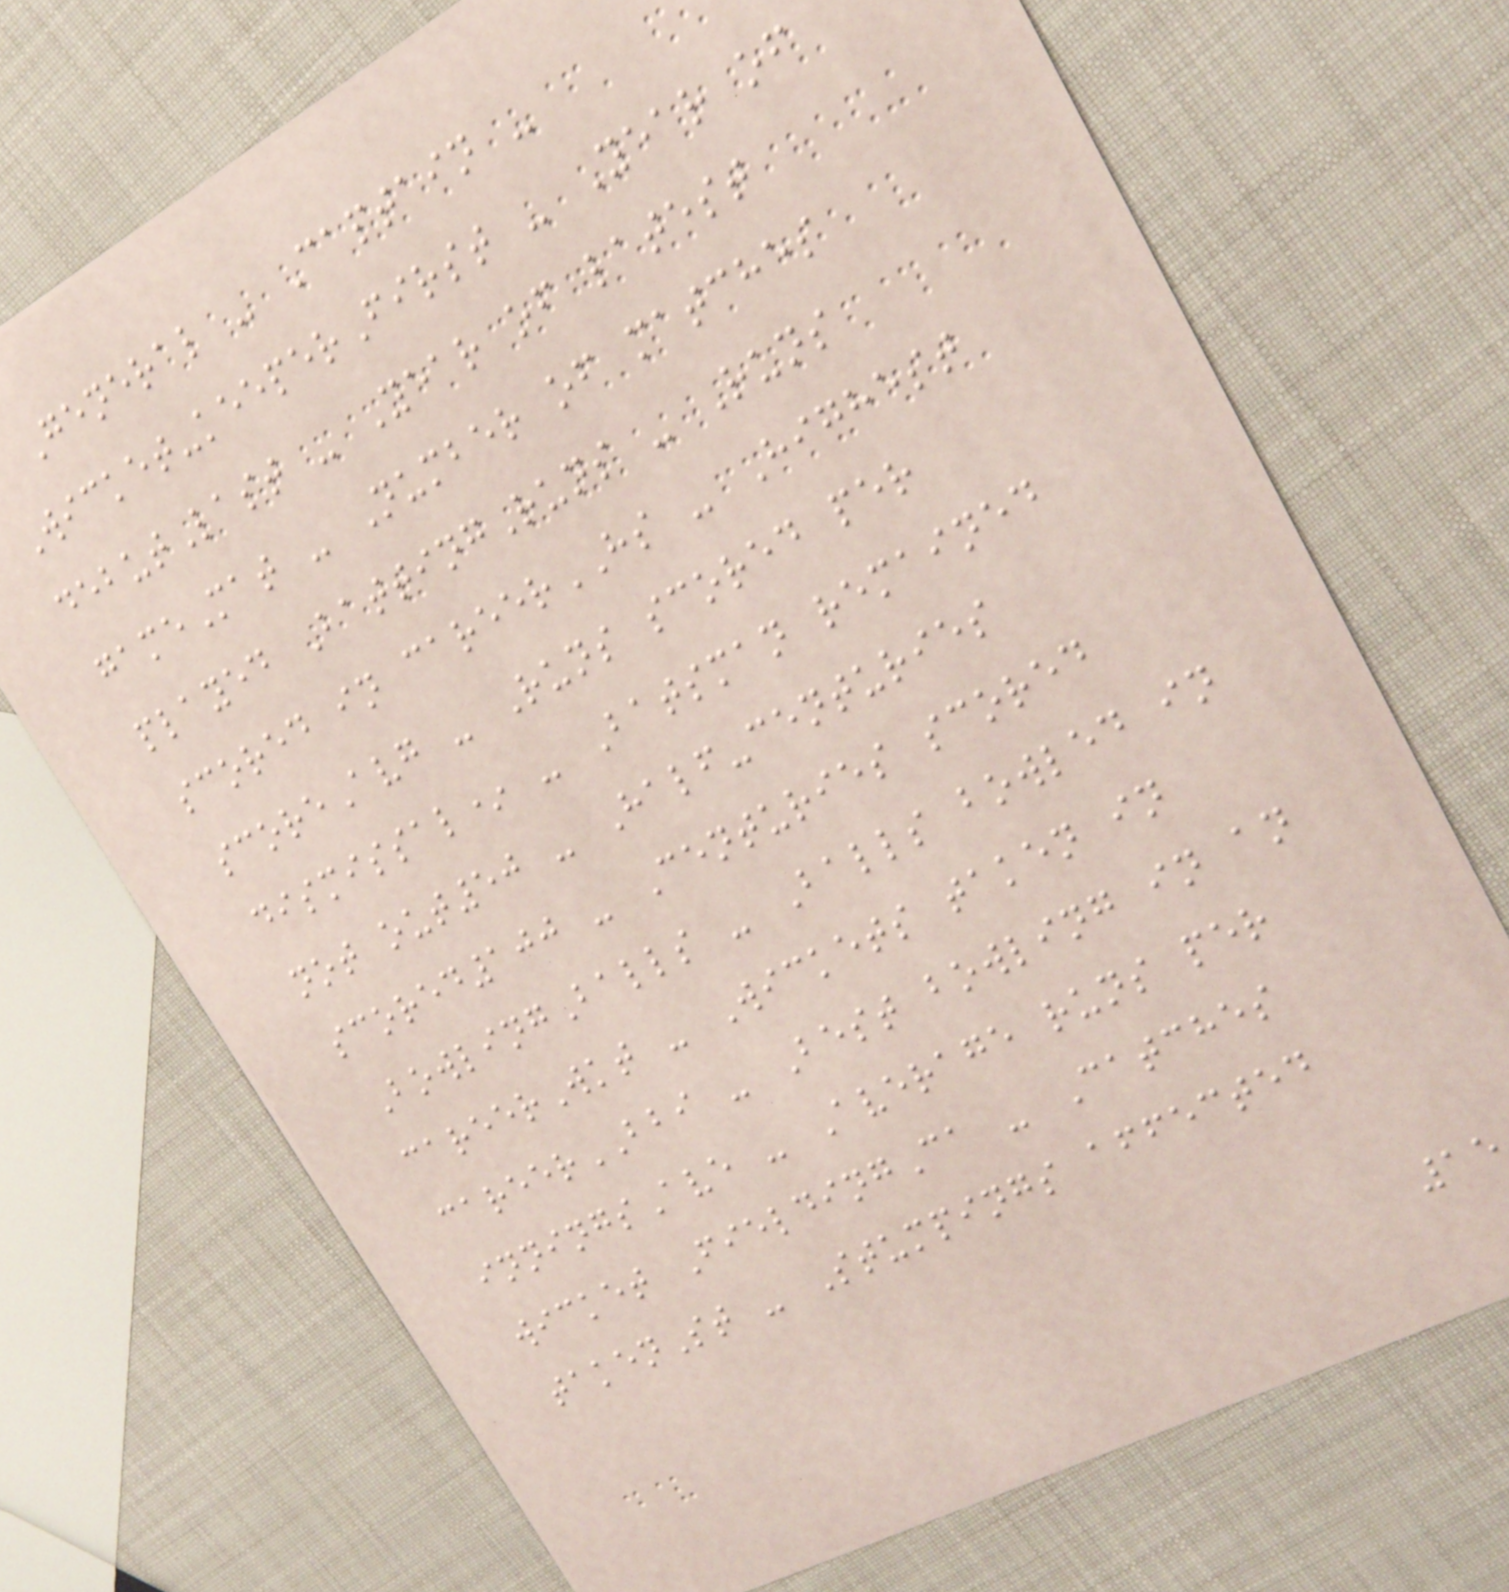General - Captain -
Wicket-keeperFirst - Year of
debutLast - Year of latest
gameMat - Number of matches
played BattingRuns - Runs
scored in careerHS - Highest
scoreAvg - Runs scored per
dismissal* - Batsman remained
not out50 - Half-centuries
scored100 - Centuries scored
BowlingBalls - Balls bowled in
careerWkt - Wickets taken in
careerBBI - Best bowling in an
inningsAve - Average runs per
wicket FieldingCa - Catches
takenSt - Stumpings affected
15
